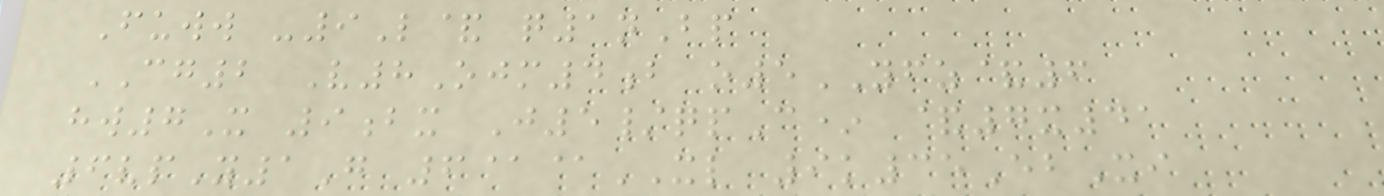Fuww -9L& q1nBp
CG2 V8Ojm4b o5YFZ&6
hw7X 9bx J5/qpC* &7x41
6vpY1G 6@@XL 9k35EbXi
